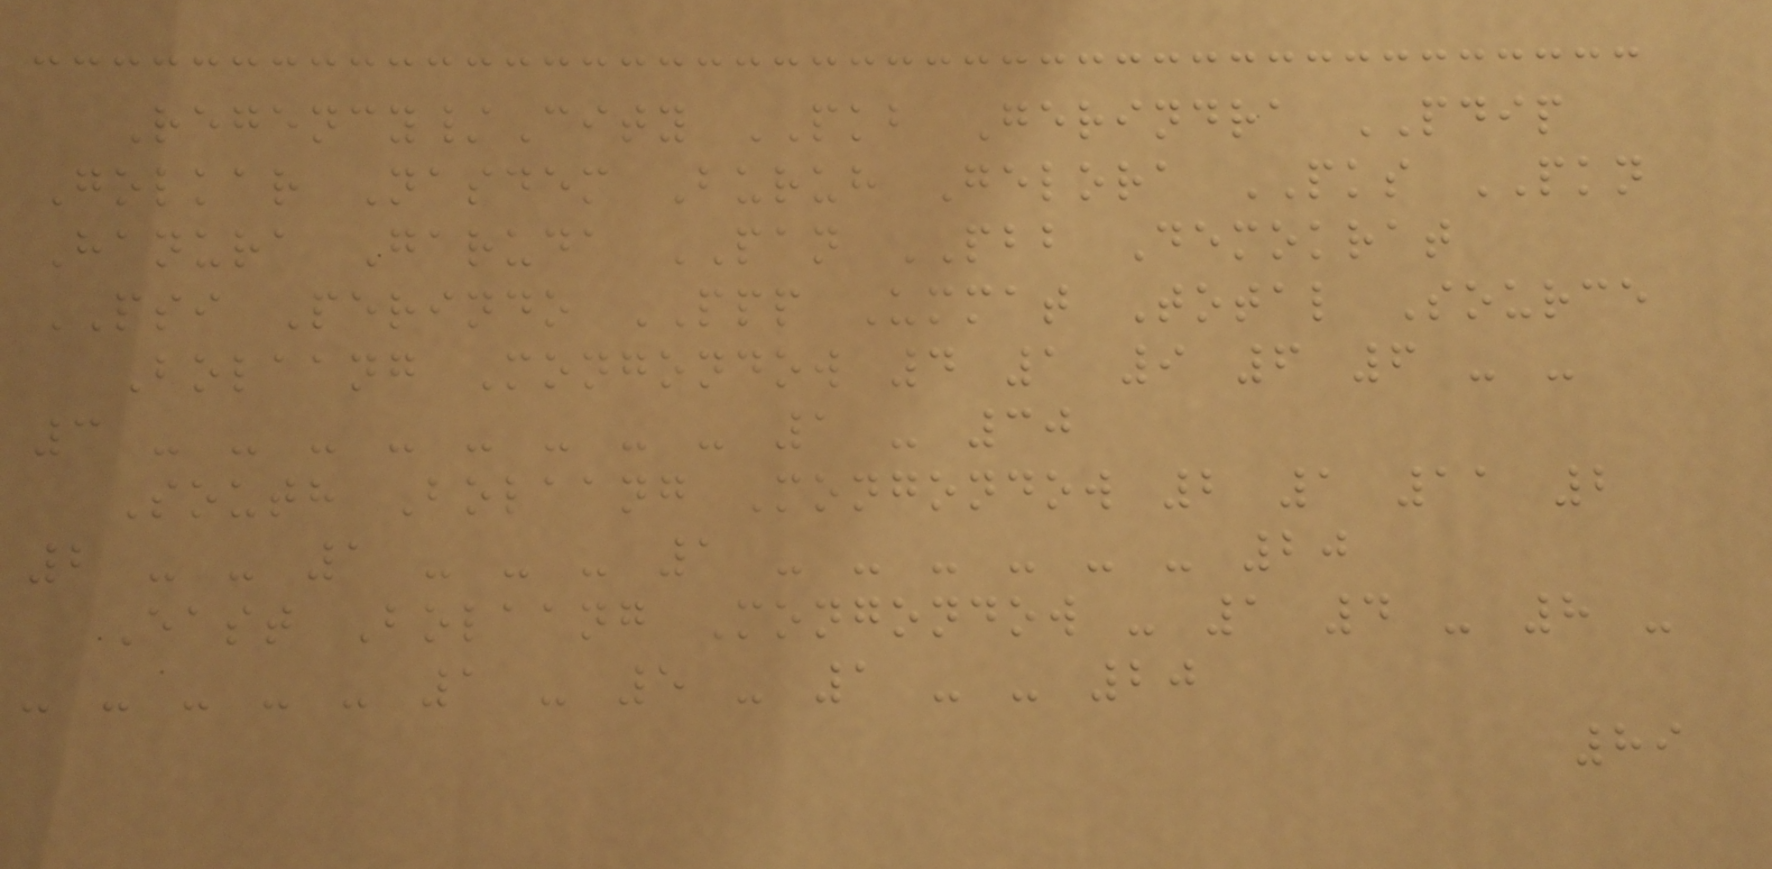Regency/City PKB Gerindra PDIP
Golkar Nasdem Buruh Gelora PKS PKN
Hanura Garuda PAN PBB Demokrat
PSI Perindo PPP Ummat Total Source
Bolaang Mongondow 4 1 9 6 6 - -
3 - - - - - - - - 1 - 30
South Bolaang Mongondow 2 1 11 2
2 - - 1 - - - 1 - - - - - - 20
East Bolaang Mongondow - 1 4 - 8 -
- - - - - 1 - 5 - 1 - - 20
89
